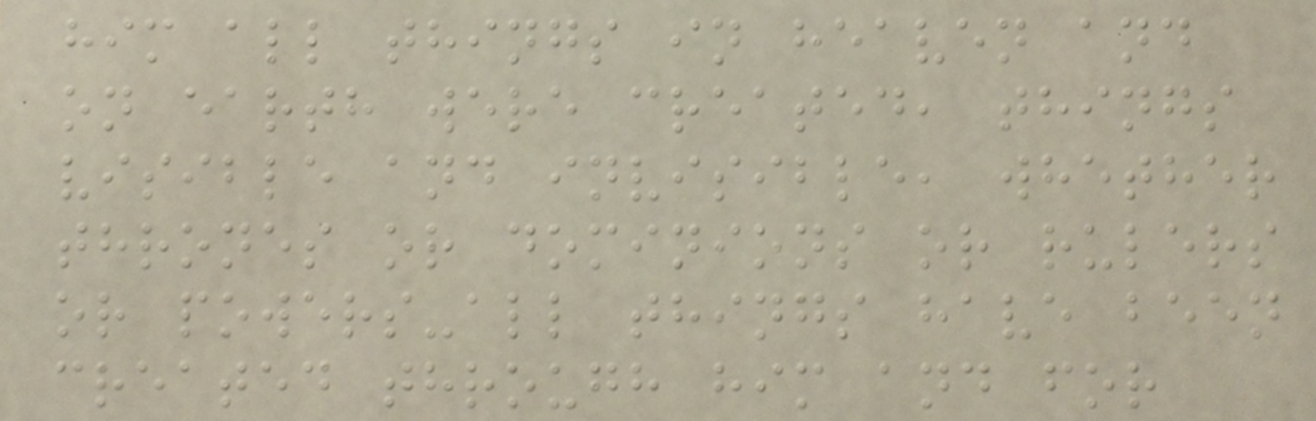him all things in heaven and
on earth were created, things
visible and invisible, whether
thrones or dominions or rulers
or powers-all things have been
created through him and for
